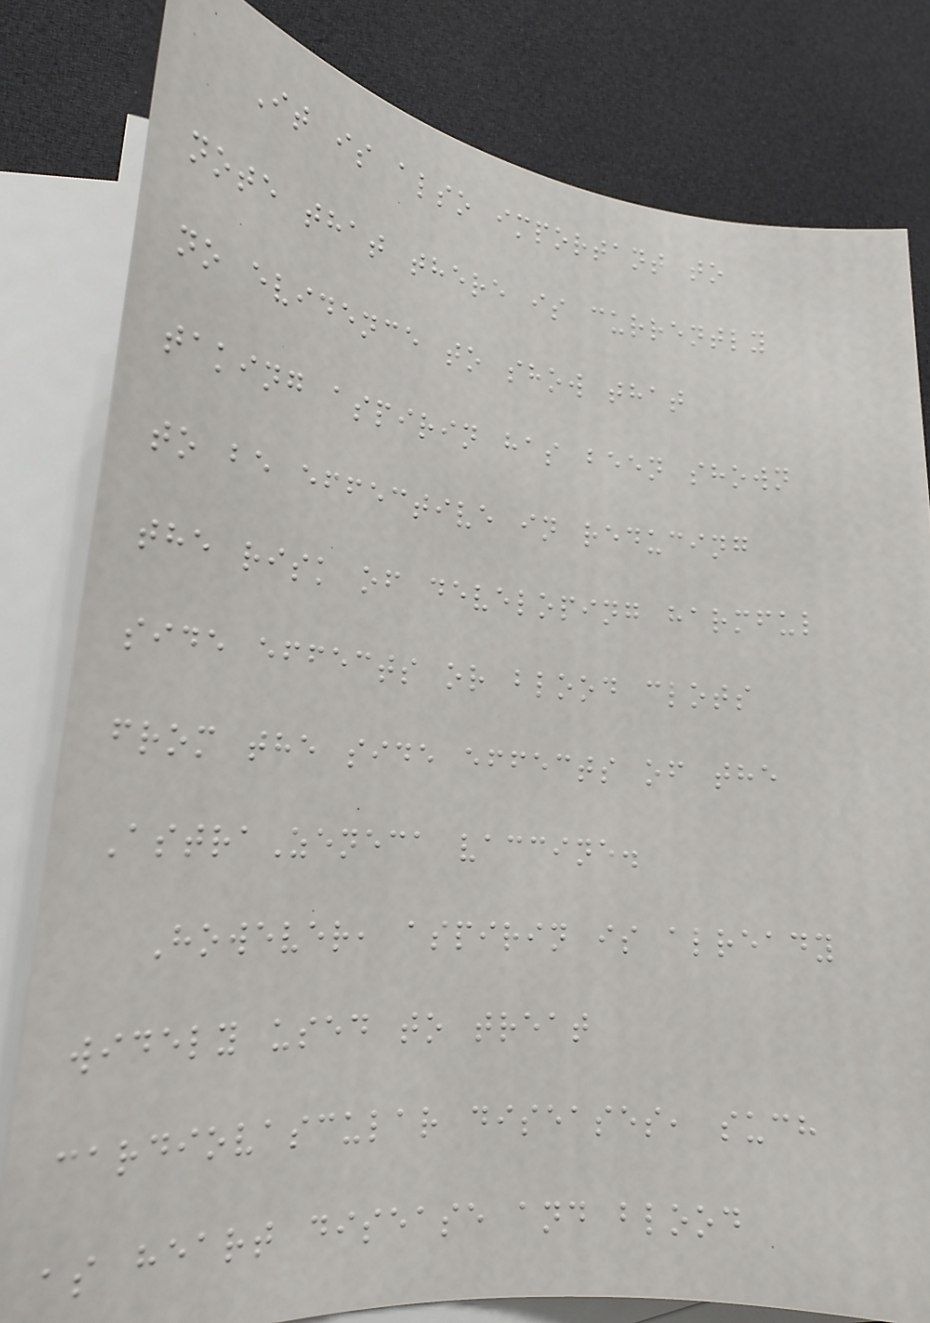It is also important to
note that there is currently
no evidence to show that
taking aspirin has been shown
to be effective in reducing
the risk of developing harmful
side effects or blood clots
from the side effects of the
AstraZeneca vaccine.
However, aspirin is already
widely used to treat
cardiovascular diseases, such
as heart disease and blood
